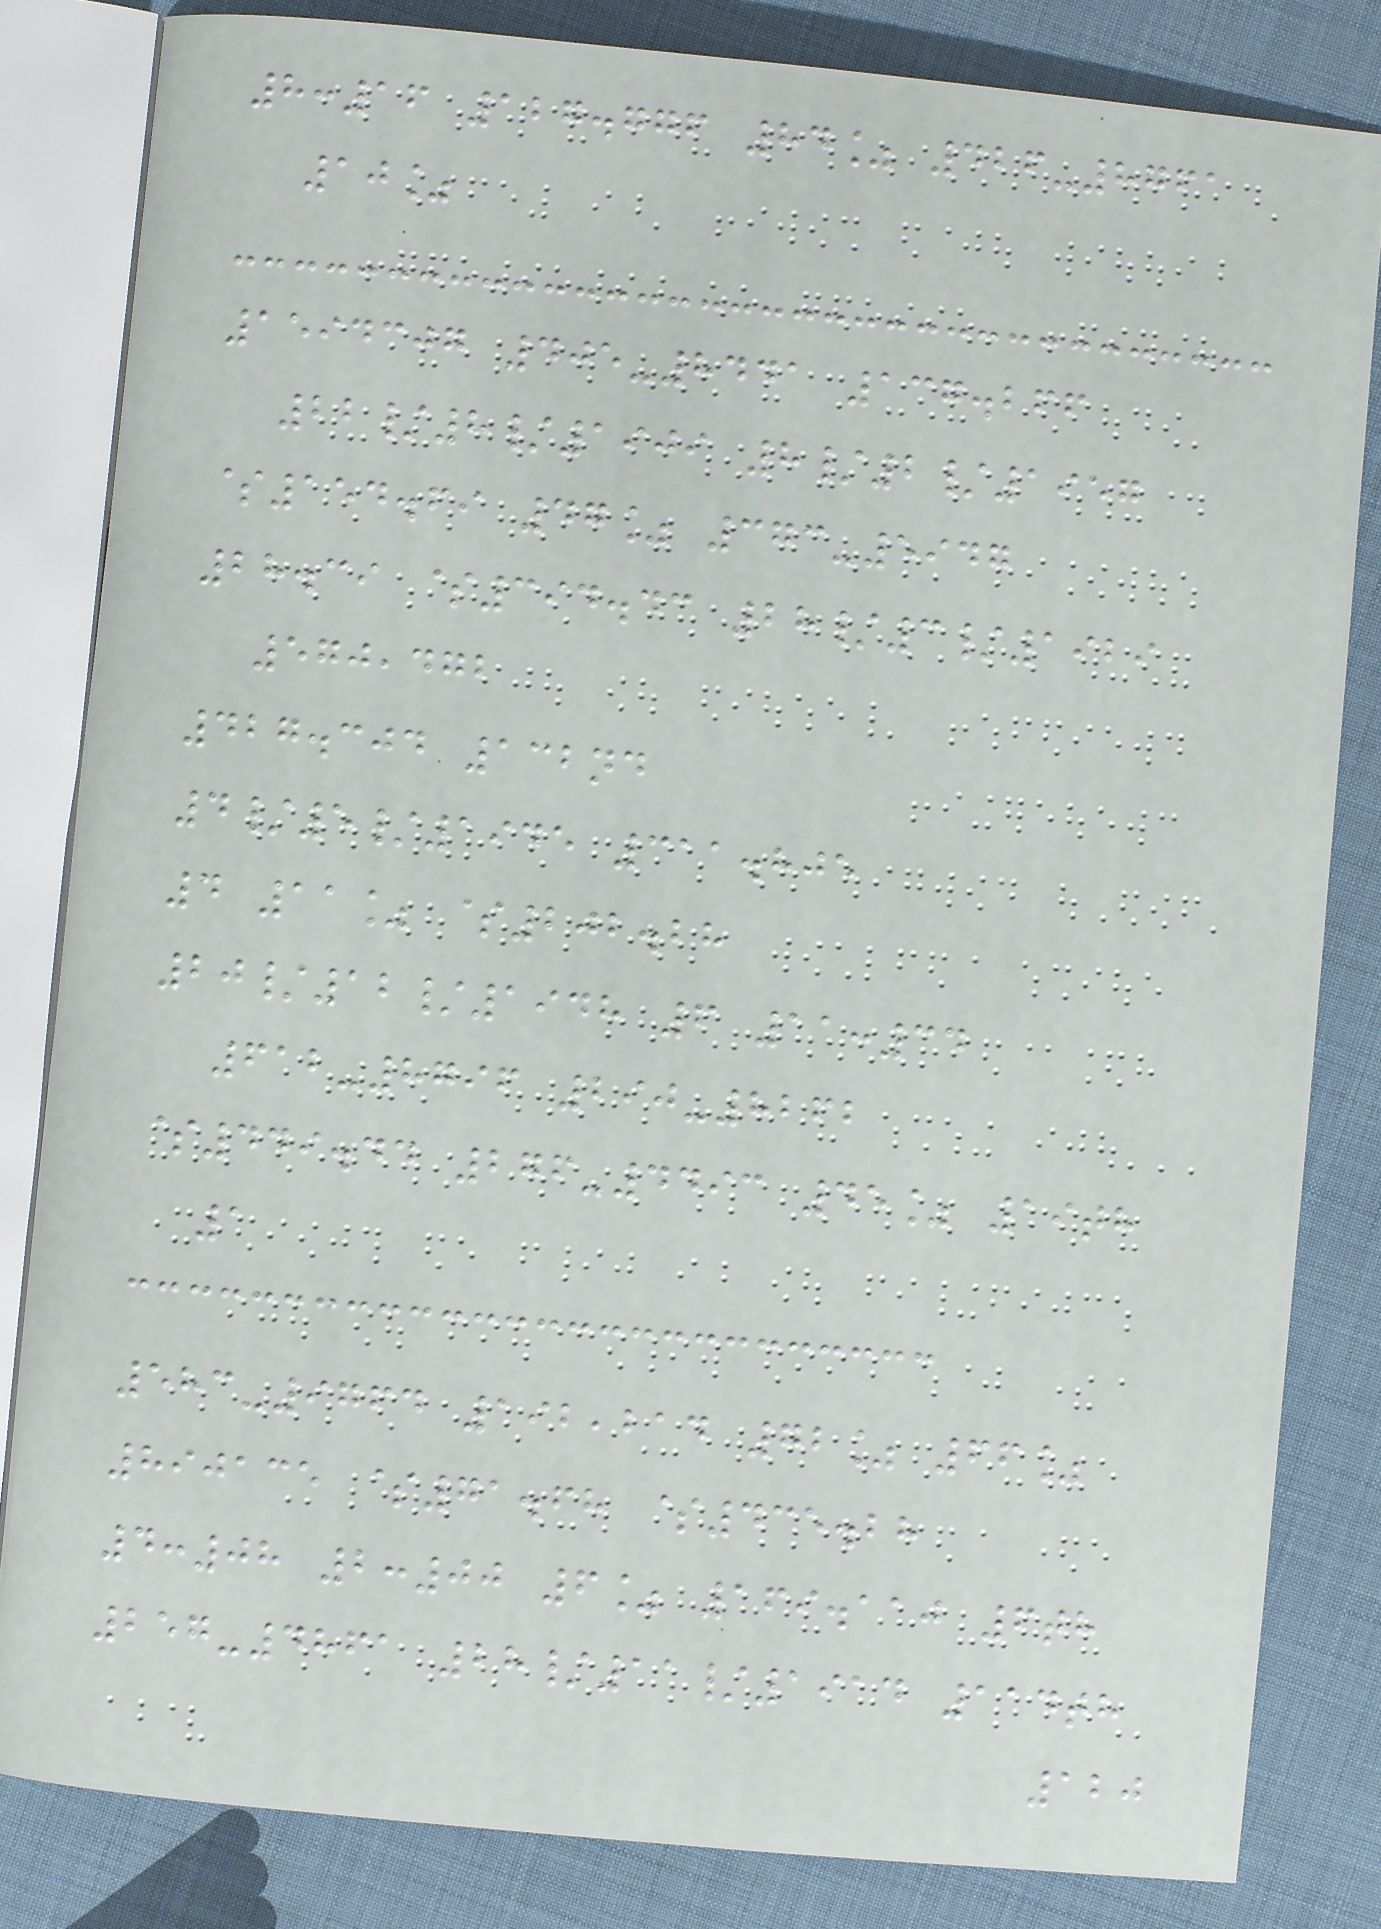8:16 127.776 84% 426-8761
10%
1594307 405-8441 137.266
22/8/1909 8/2/1957
$154.69 47% 373-5947
28.39 $394.43 28/3/1929
570,472
427.304 132nd
4/5/1945 311.805
4 11% $202.28
20/12/1948 6 11:34
612-8796 290-8262
$449.44 276-4493 45% 19th
1
583-9764 192,214 72% 66%
890135 $71.68 $435.28
4:08 2:00 6% 169.110 6th
257-4861 28/11/1914 114th
120
